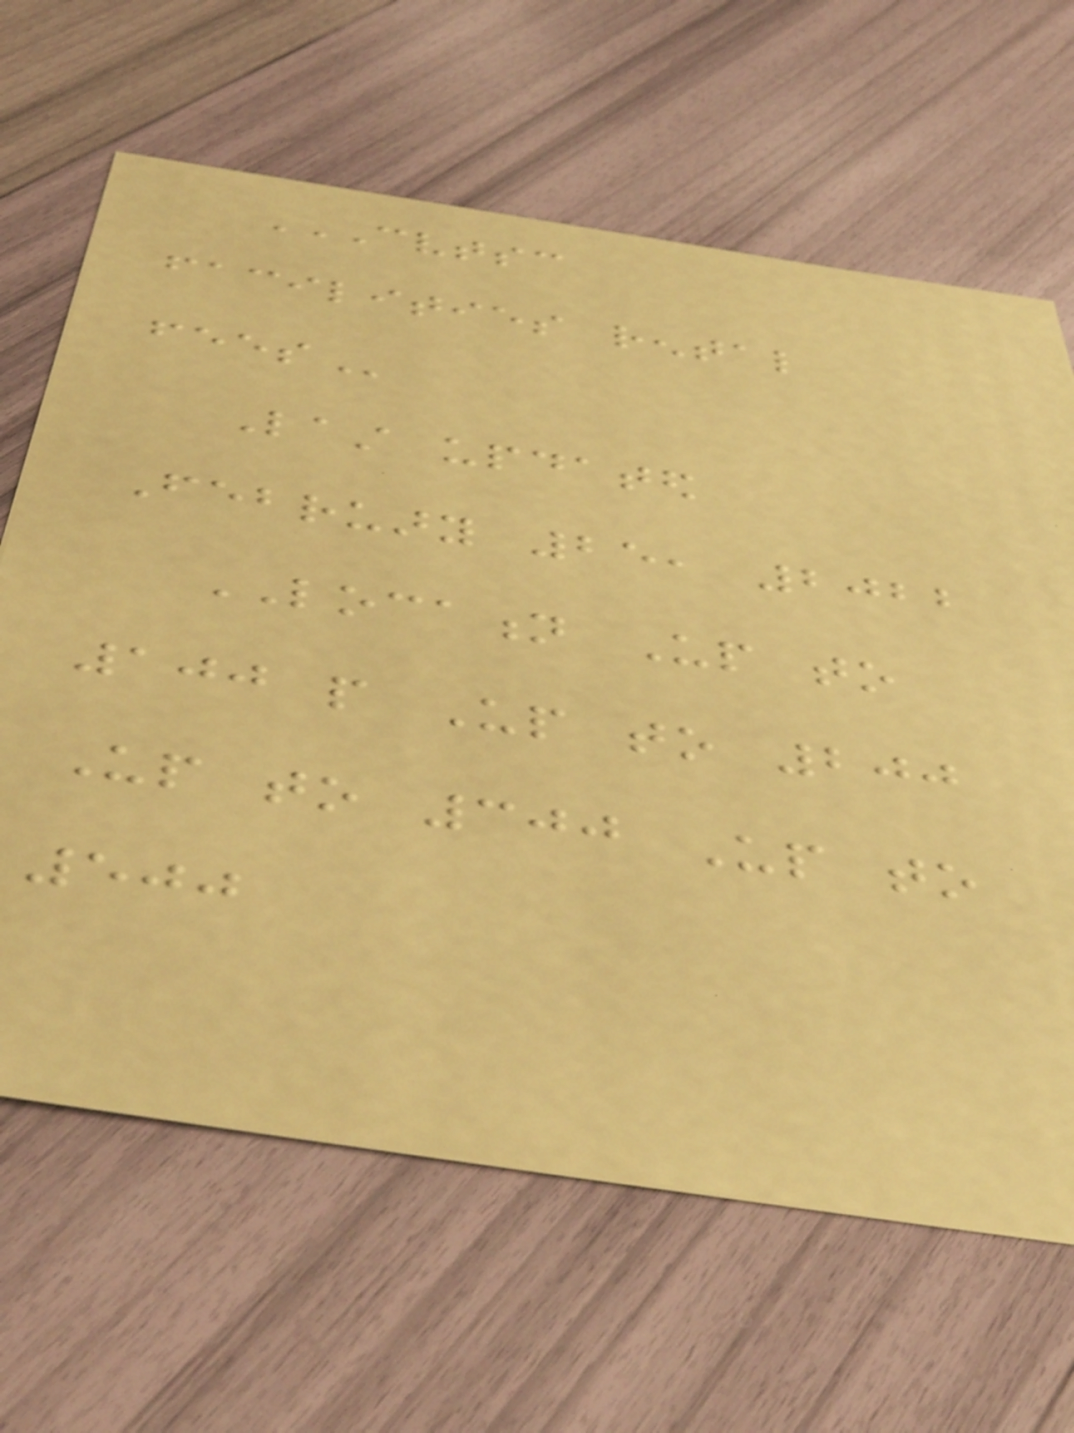CVTSC
FACILITIES RENTAL
FEES
Last updated
February 25, 2022
LOCATION Up to
100 people Up to 200
Up to 300 Up to
500
